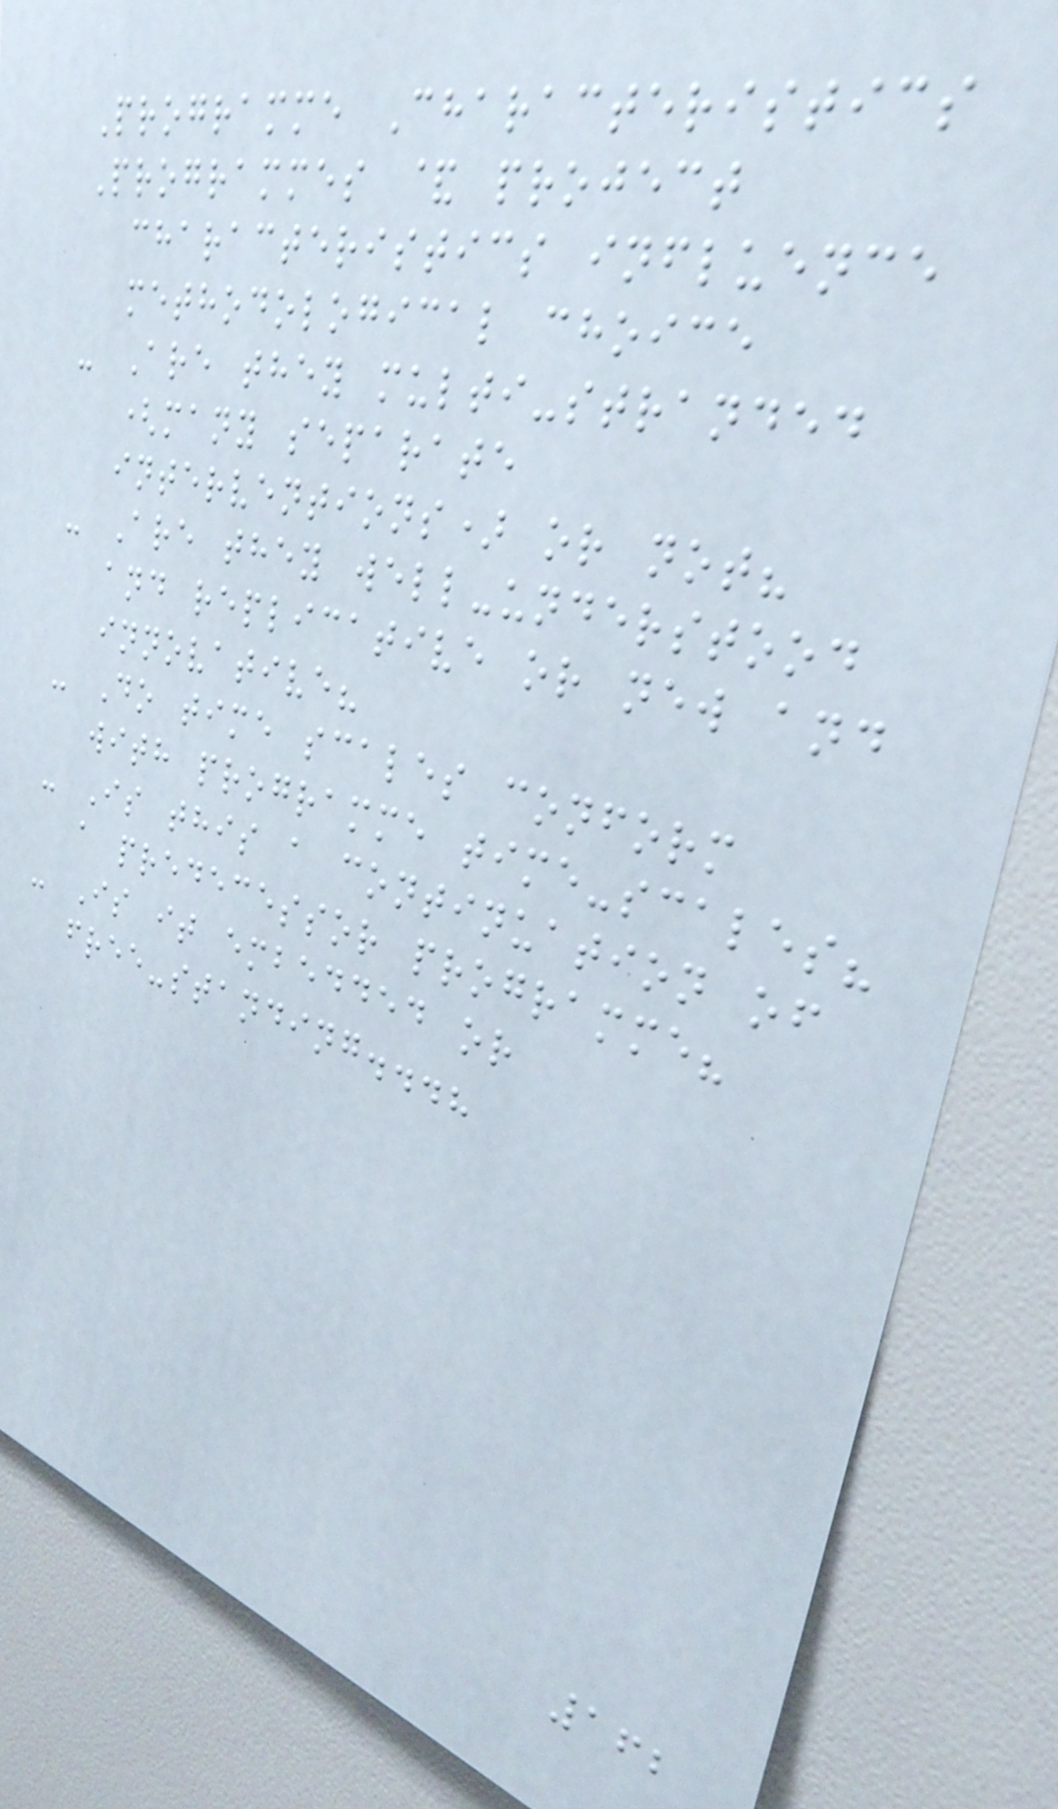Programme Characteristics
Programmes & project
characteristics influence
methodological choice
- Are they multi-stranded
(many separate
interventions) or not?
- Are they well-understood
and replicative or new and
innovative?
- Do time scales conform
with programme time-scales?
- Is this a continuation of
a predecessor programme?
- Is it embedded or
free-standing...?
162
